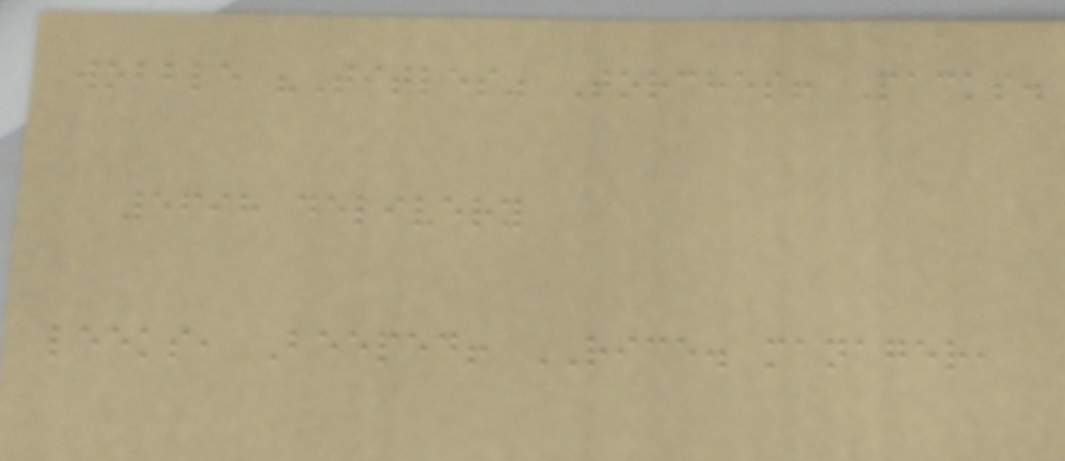wobble "Titles" Torches! Packs.
5698 delivery
leeks, Beeped! RICE. manager,
